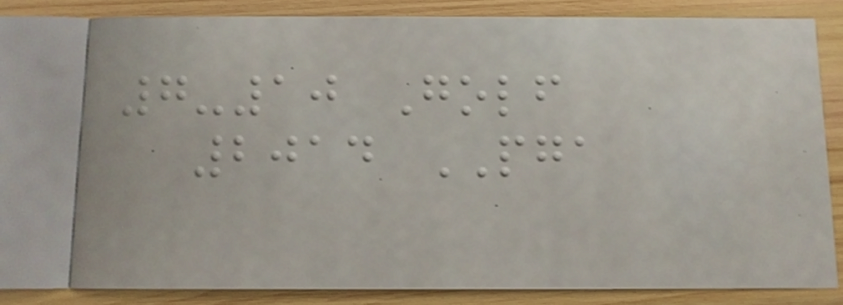7-10 Golf
2014 PGA
